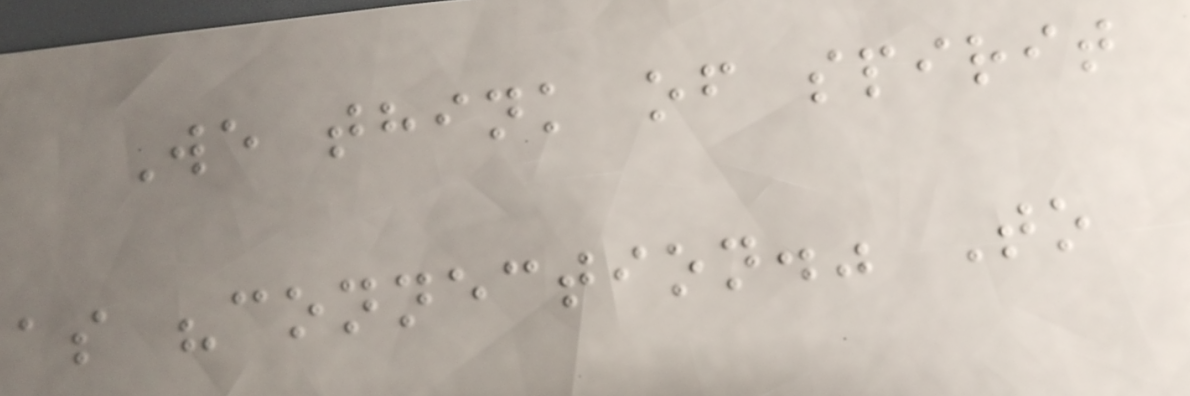We think of spirit
as "connection." To
